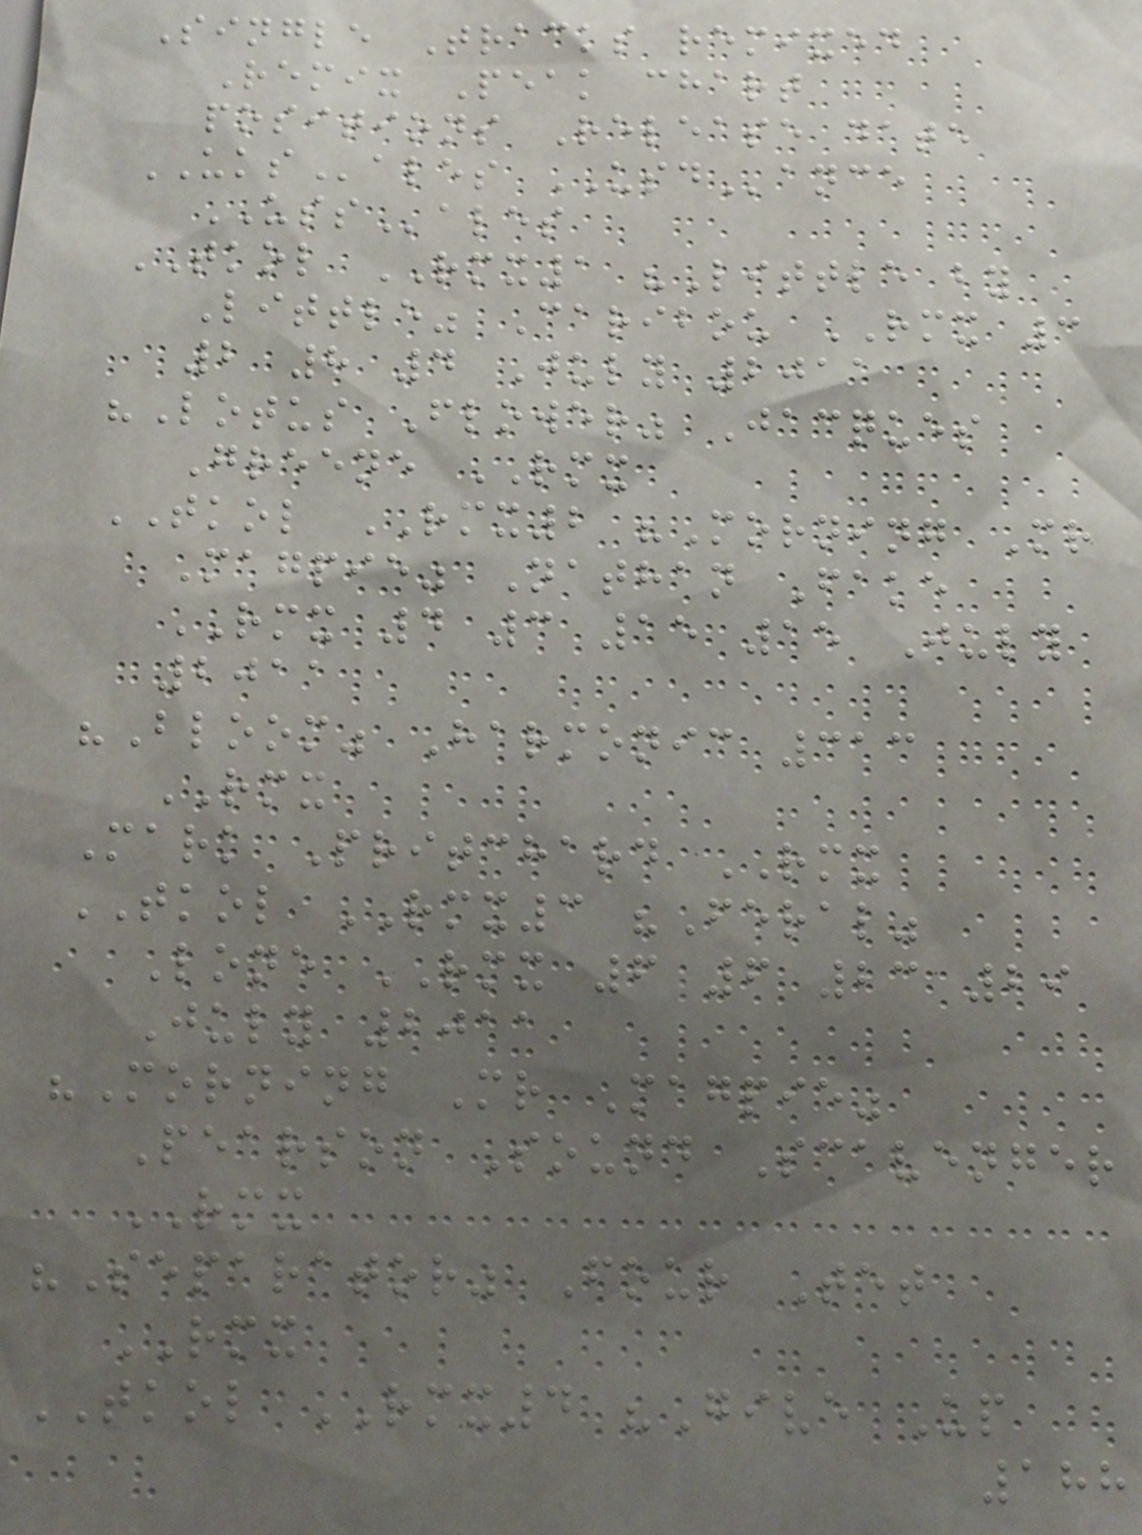Single Tracks remixed
Remix Peak chart
positions Release date
UKSales USDance
USSales
TKOL RMX1 "Little by
Little" Caribou RMX 3
2 8 4 July 2011
"Lotus Flower" Jacques
Greene RMX
TKOL RMX2 "Morning Mr
Magpie" Nathan Fake
RMX 4 3 15 15 July
2011
"Bloom" Harmonic 313
RMX
Mark Pritchard RMX
TKOL RMX3 "Feral"
Lone RMX 6 6 23 29
July 2011
"Morning Mr Magpie"
Pearson Sound Scavenger
RMX
"Separator" Four Tet
RMX
TKOL RMX4 "Give Up
188
